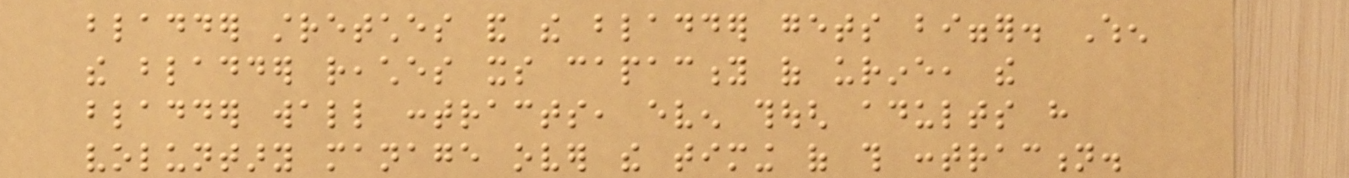bladder stretches and the bladder gets bigger. When
the bladder reaches its capacity of urine, the
bladder wall contracts, even though adults have
voluntary manage over the timing of this contraction.
